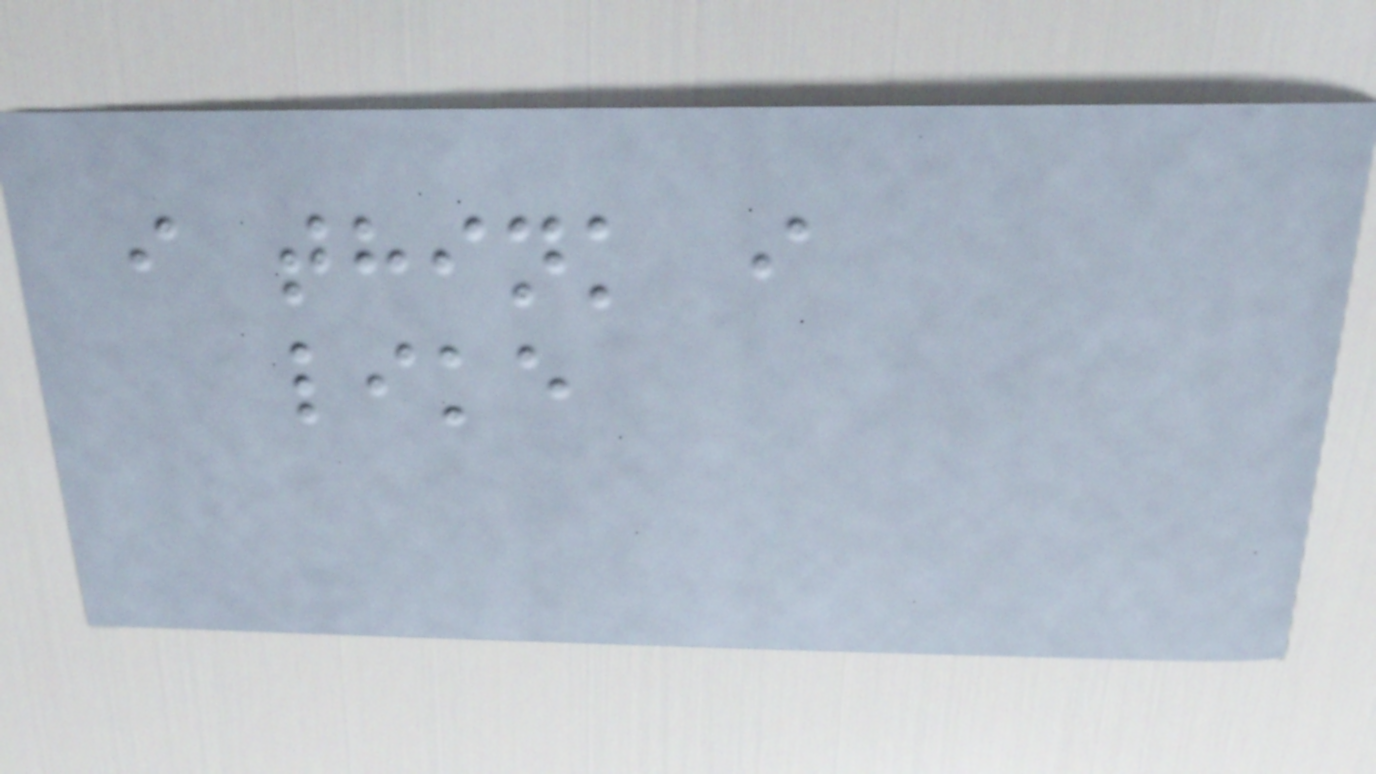i think i
like
